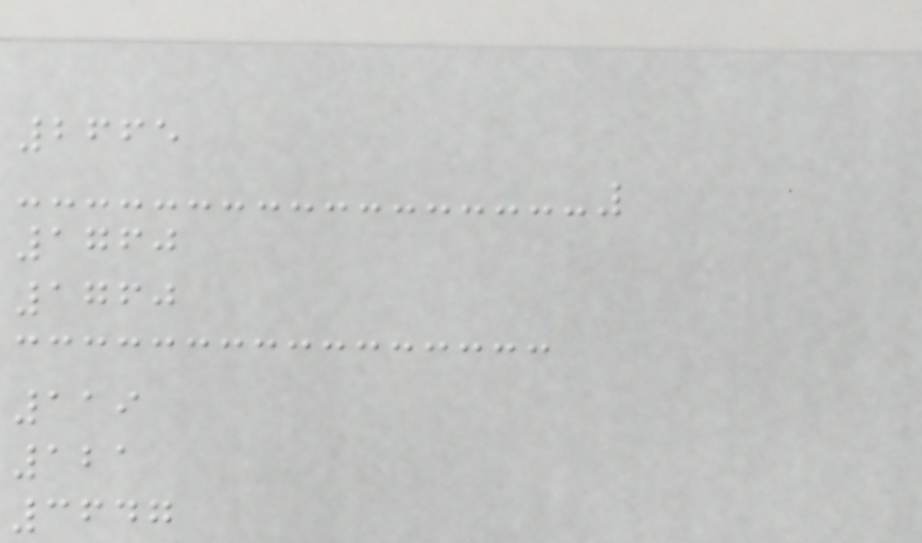2665
1760
1760
119
121
3647
